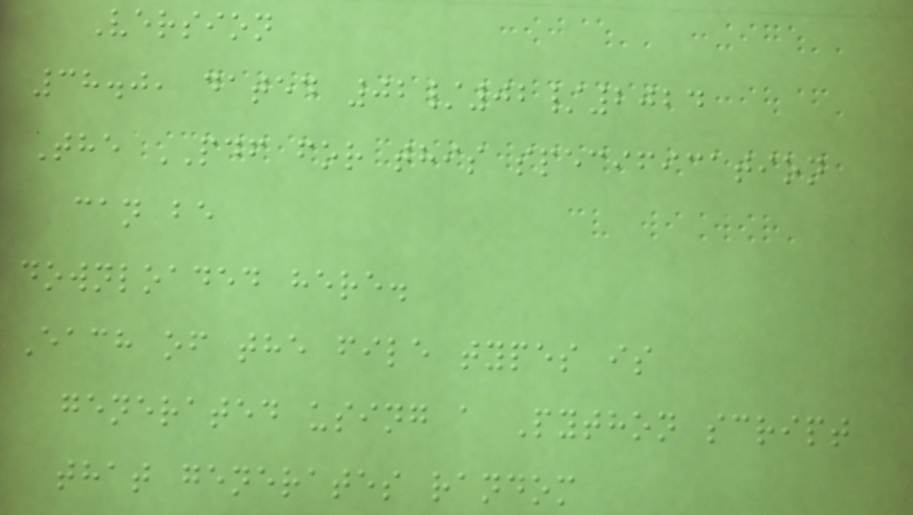Version
38.0, dated 02/02/2024
The PDF for this specification
can be
downloaded here.
Each of the file types is
generated using a Python script
that generates random
